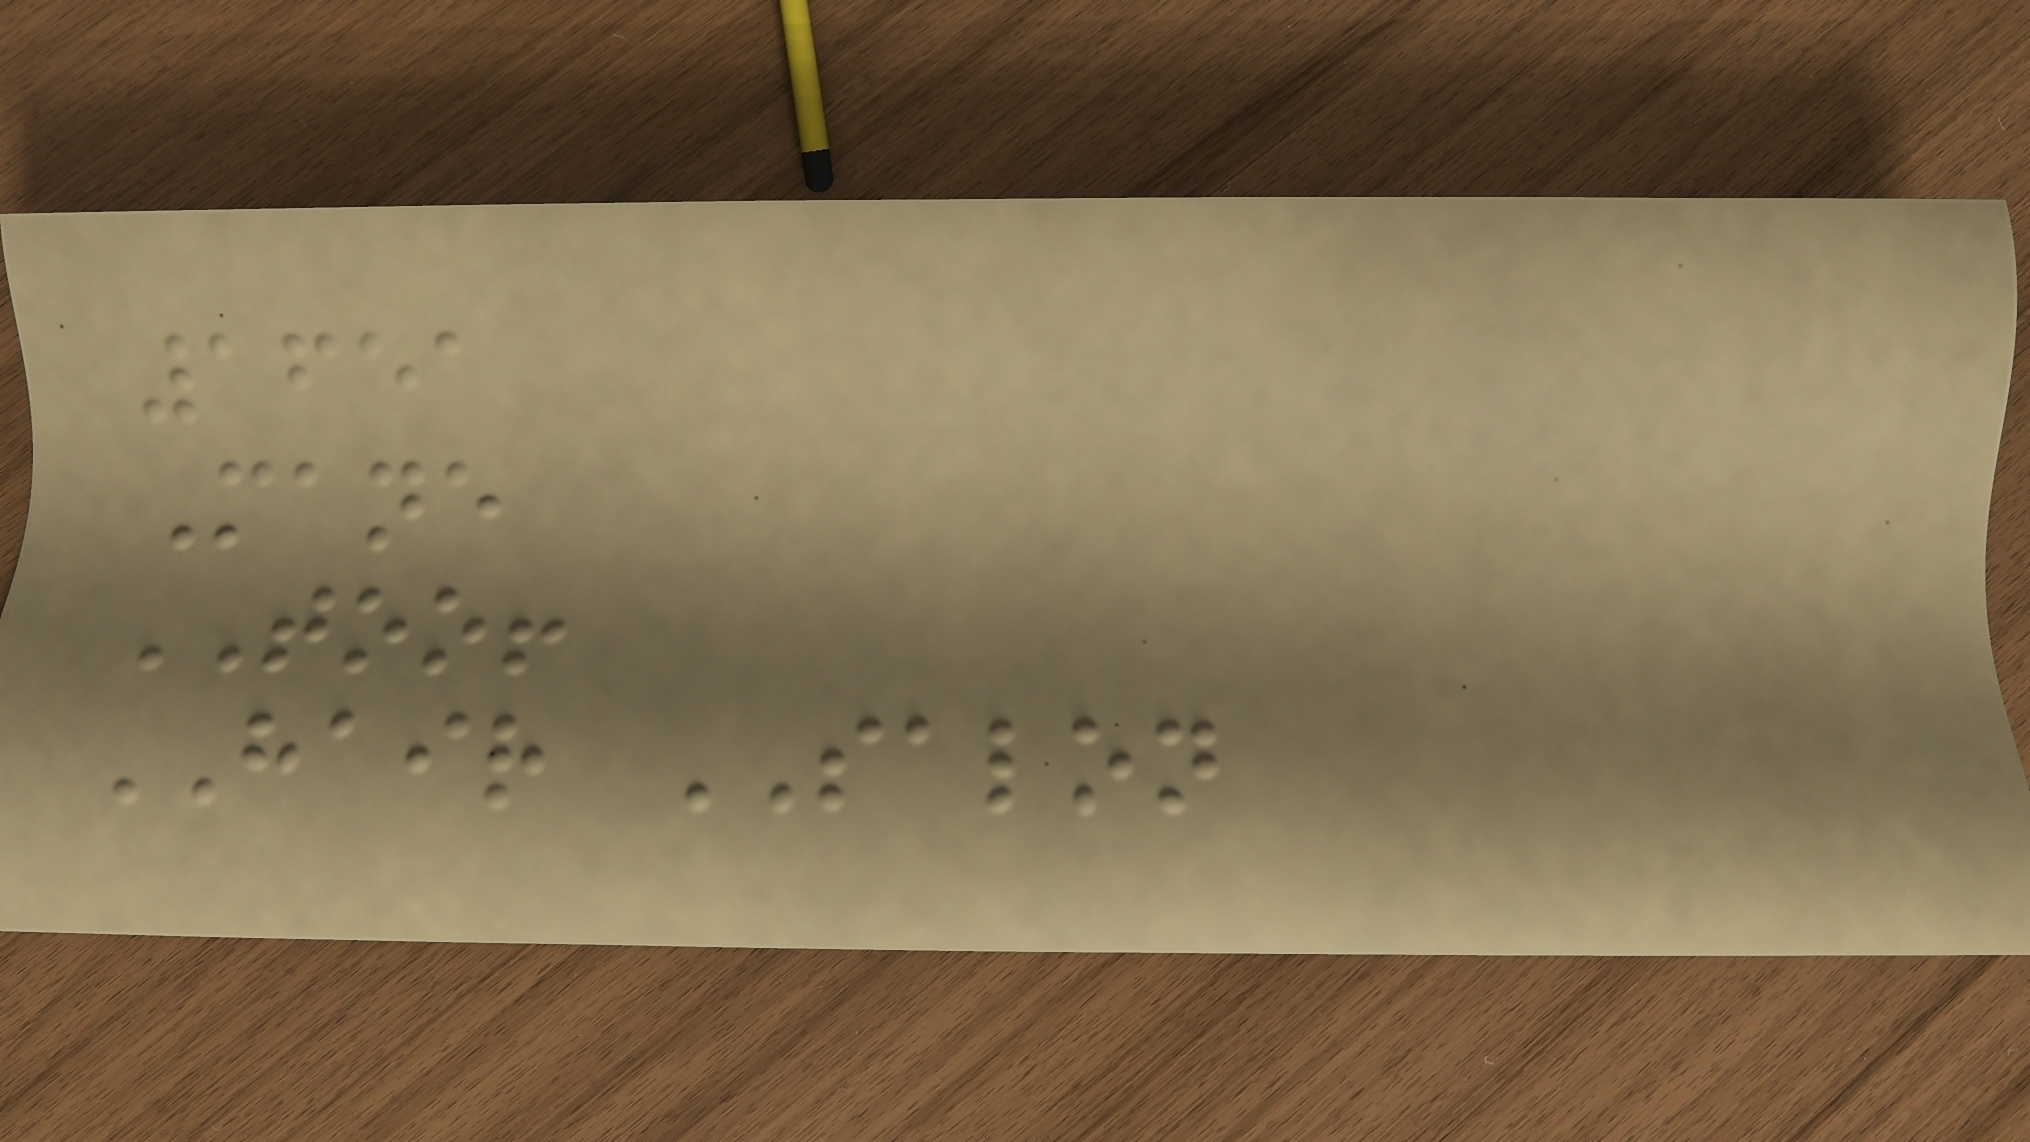1651
Mane
TOO!
HAIR SALON
